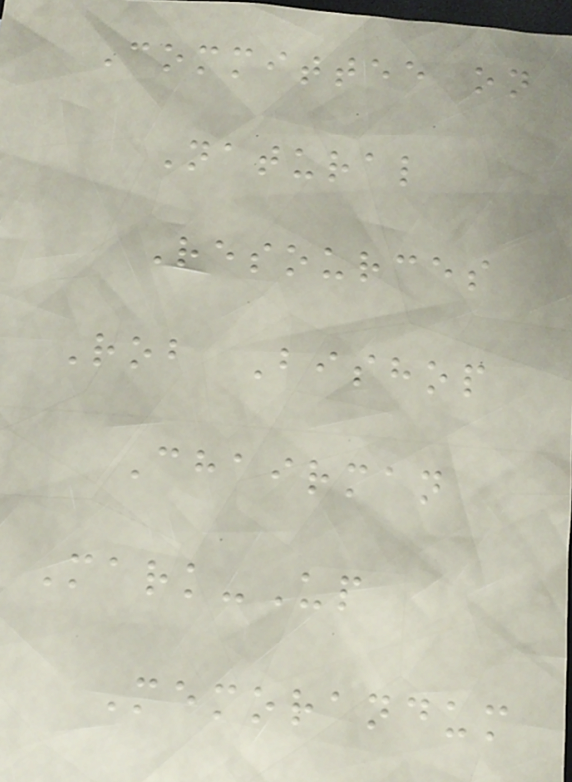Committee on
Natural
Resources
Rob Bishop
Chairman
Mark-Up
Memorandum
